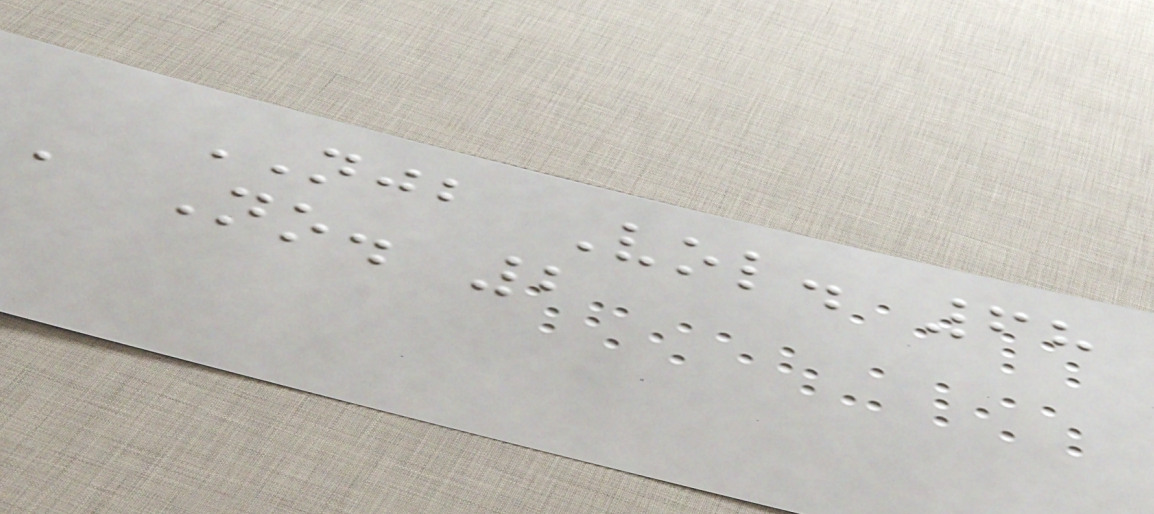NJB Vol. 68
, No. 2
